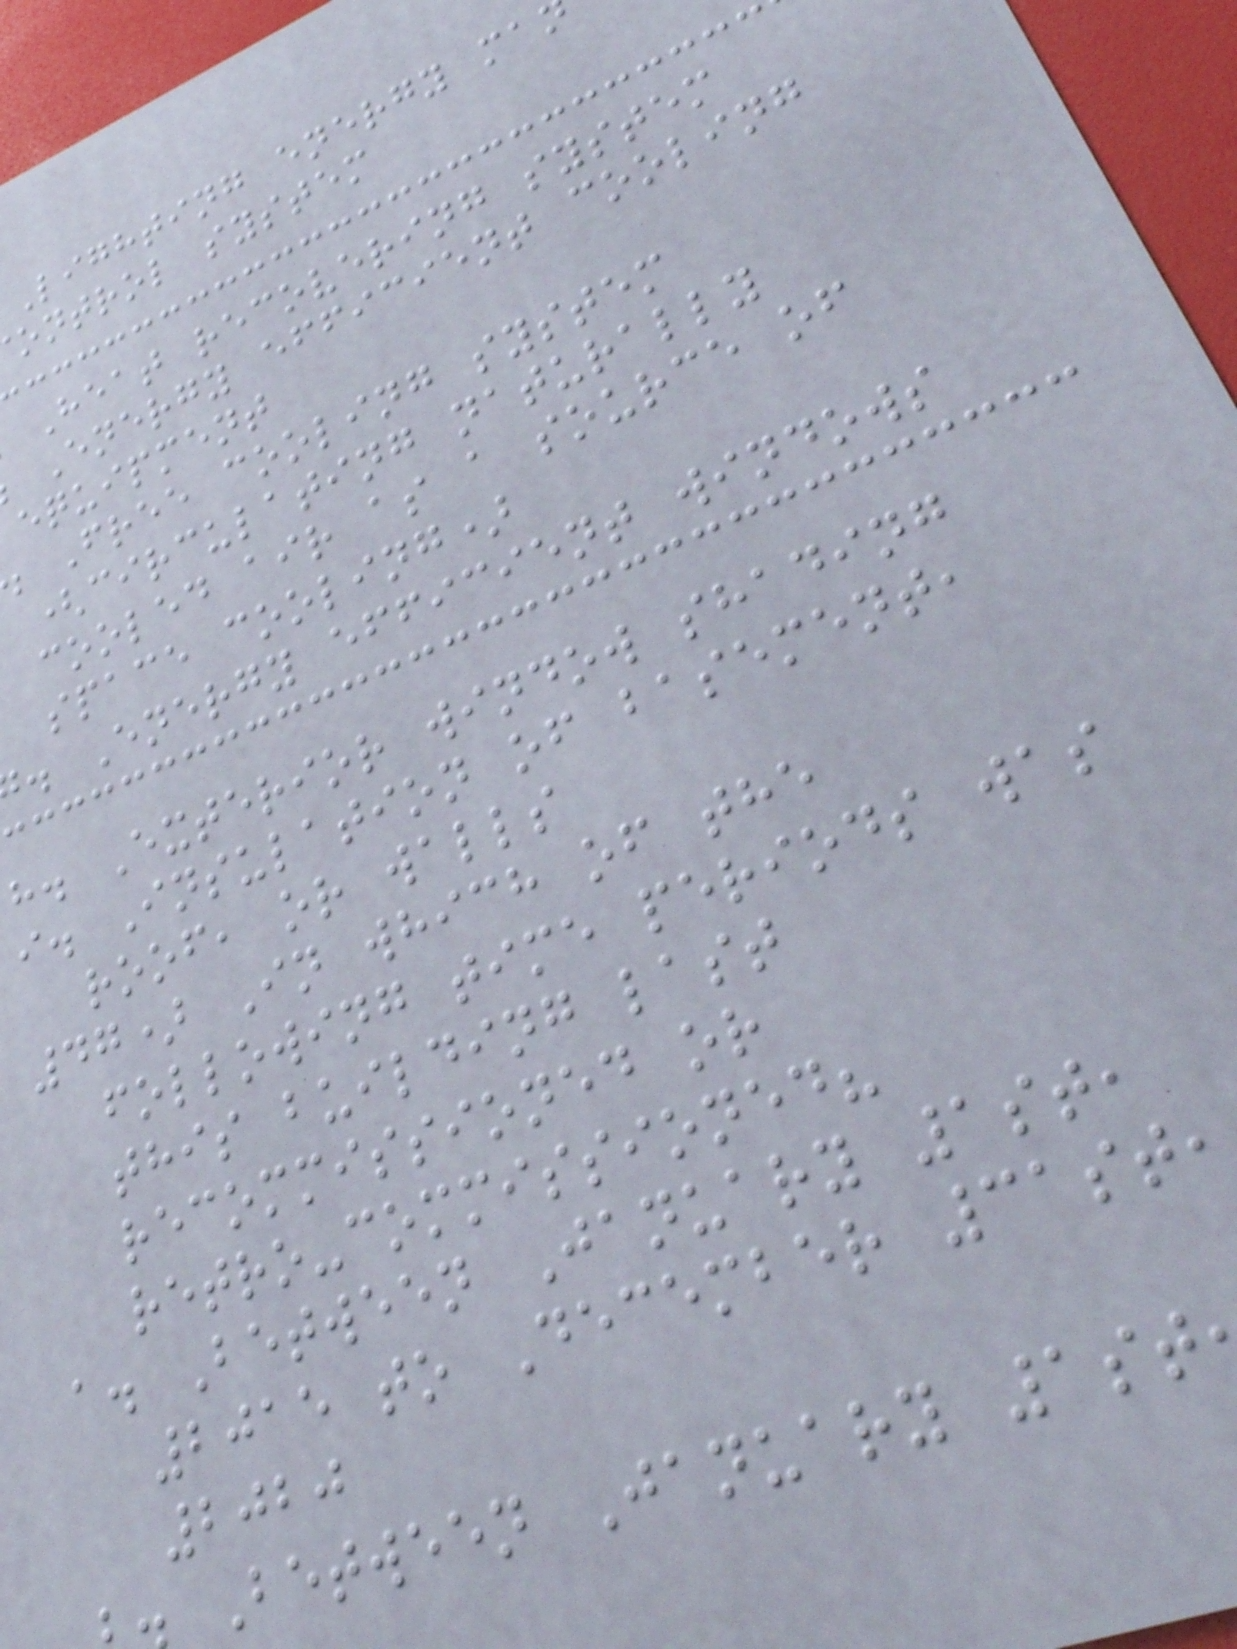Lighting energy ma
ontrol system
Heat recovering system
Energy efficient cooling
equipment
Free cooling system
(circulating naturally
cooled air as a source of
space cooling)
. Energy efficient windows
h. Exterior window shading
i. Insulation of basement,
roof, or walls
47) In which of the
following time periods was
this building last
recommissioned or
retro-commissioned?
a. Between January 1st,
2015 to December 31st,
2020
Between January 1st
